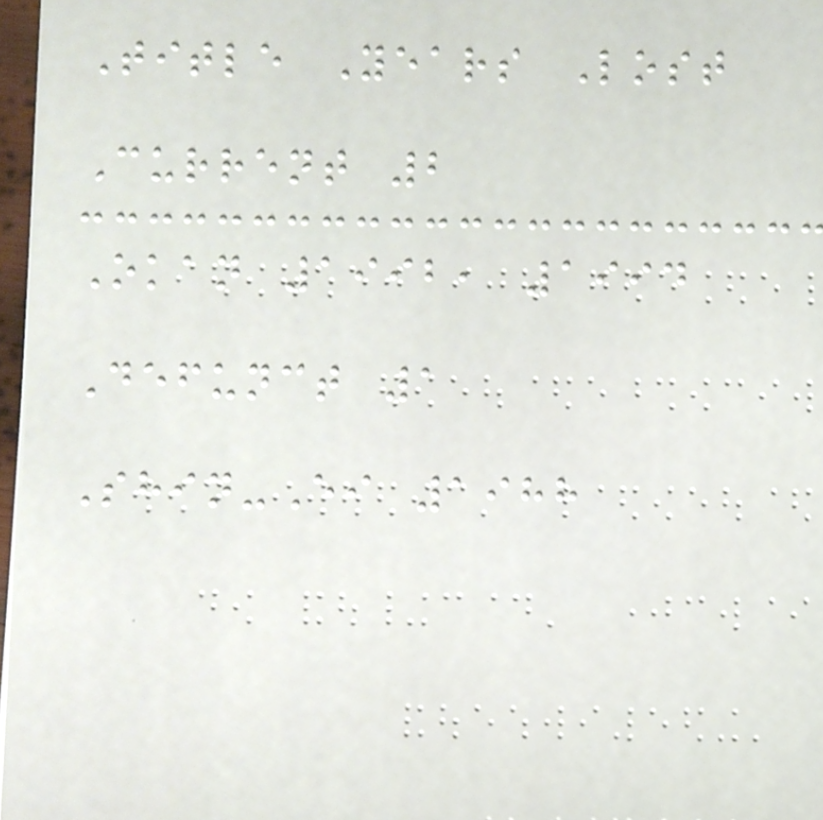Title Years Lost
Current 2
Okan 1992, 1994
Defunct 1
Shin-Ei 1988
